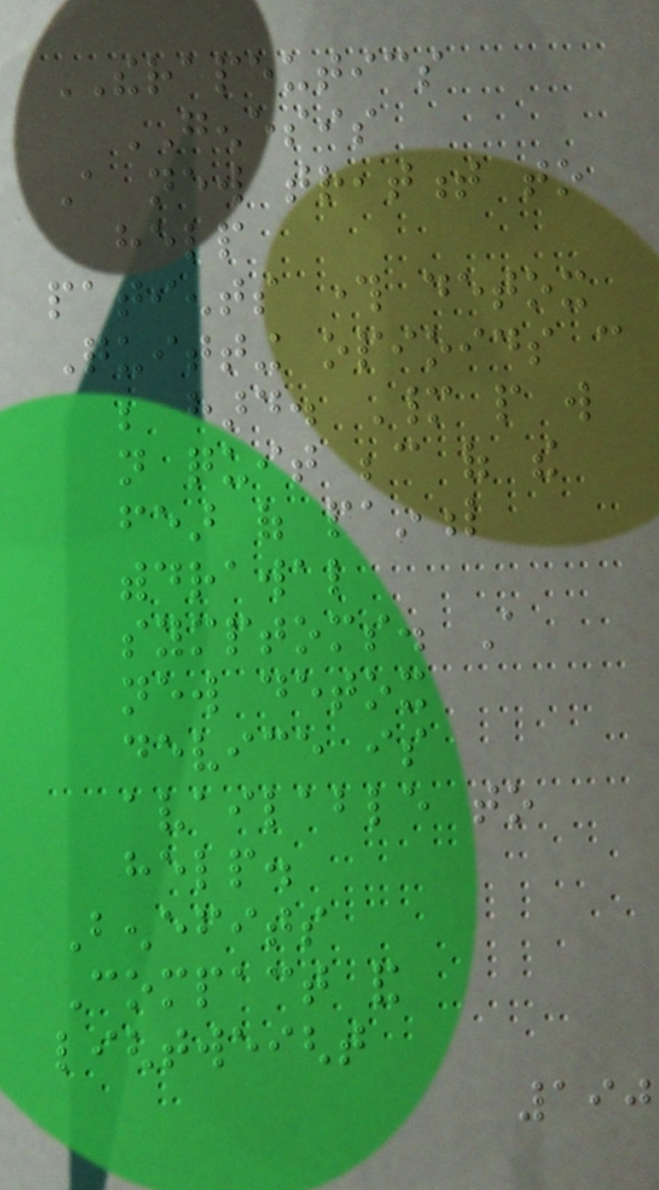THERAPEUTICS
GENESIS
A new treatment to
help
patients through detox
Quitting opioids can
be hard. Many people will
not quit because of the
fear of painful
withdrawal
symptoms. A
new detox
device is
available to
help.
Benefits
Compact and
lightweight
190
